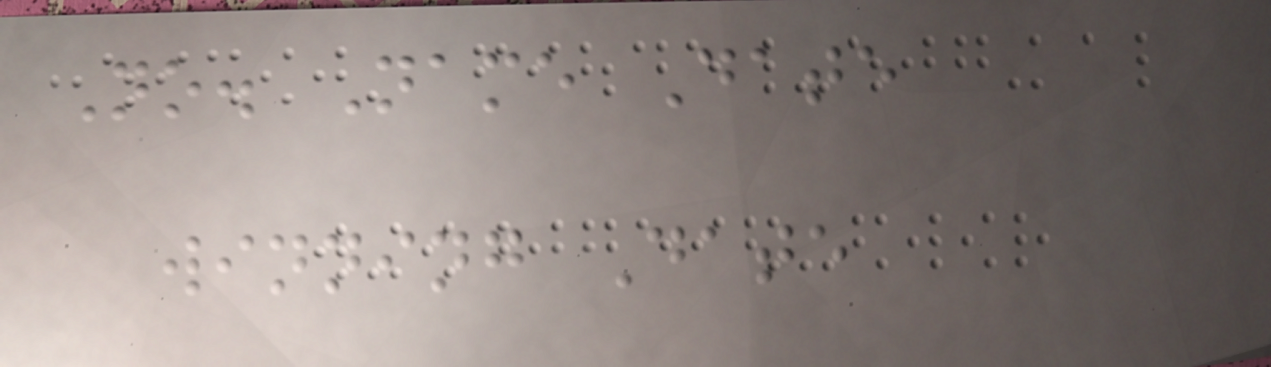No. Name Date
winning Date
